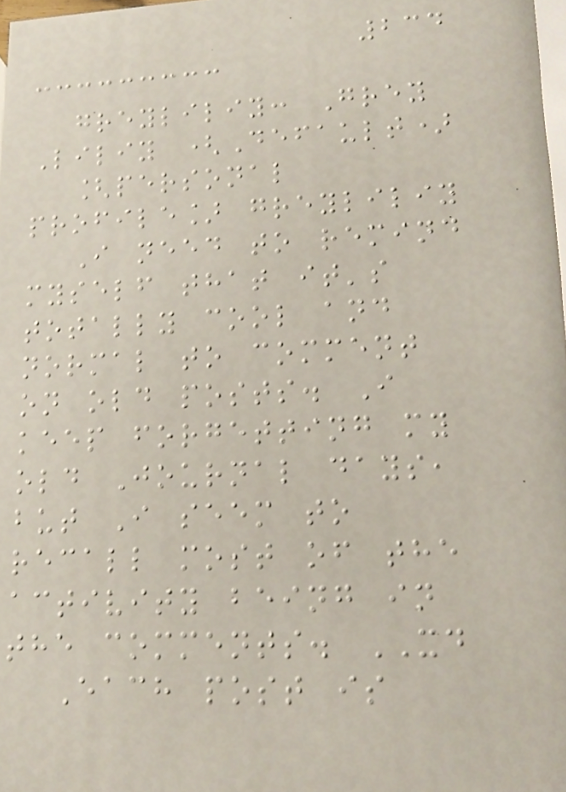234
greyliliy: Grey
Liliy (Default)
[personal
profile] greyliliy
I need to remind
myself that it's
totally cool and
normal to comment
on old posts. I
keep forgetting my
old Journal days,
but I seem to
recall most of the
activity being in
the comments. XD
Each post is
